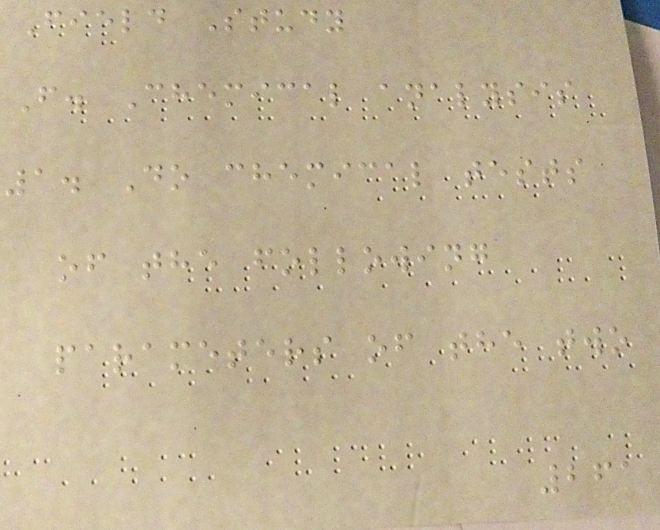Field Study
F. Chemical analysis
1. Do chemical tests
of the following
parameters of the two
261
